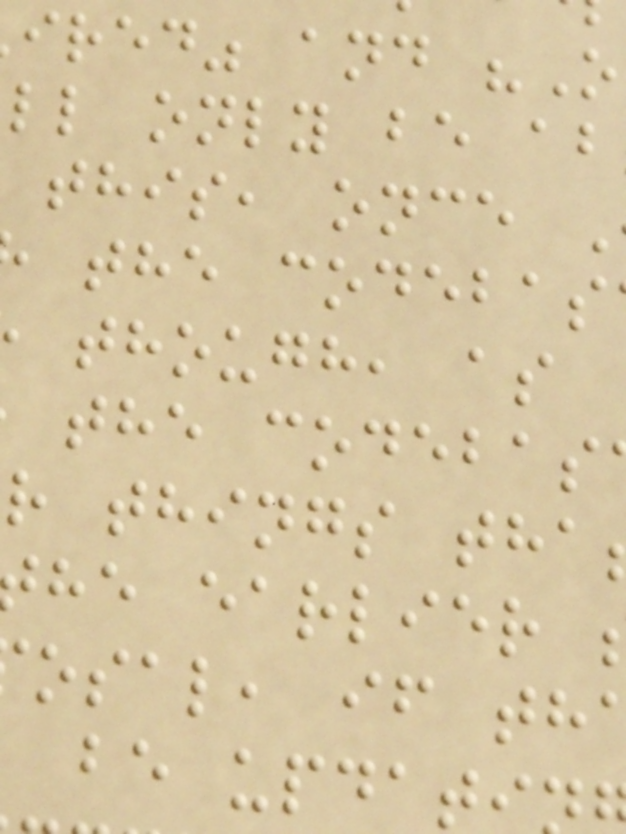ired" and "O
ll only be ab
this, once
the codebas
though, as
the codebas
r things tha
he earlier
osal, if th
be updat
